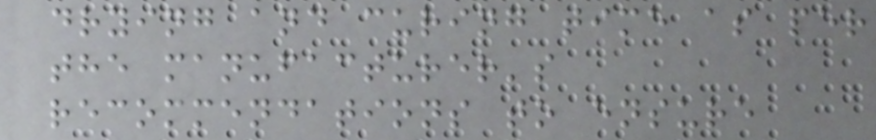drying and curing time as per
the manufacturer's
recommendations to ensure
